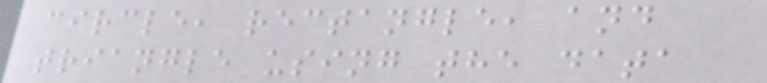circle, rectangle, and
triangle using the data
